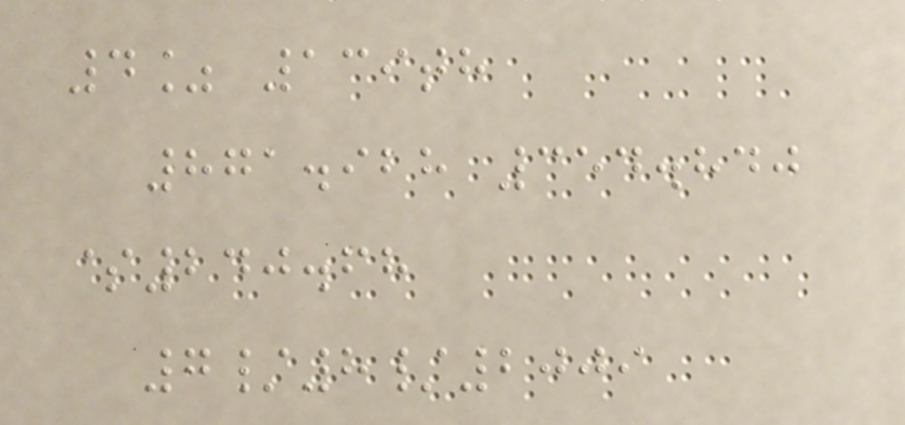4% 139th
871.928 354.840
$240.68
7/8/2009
